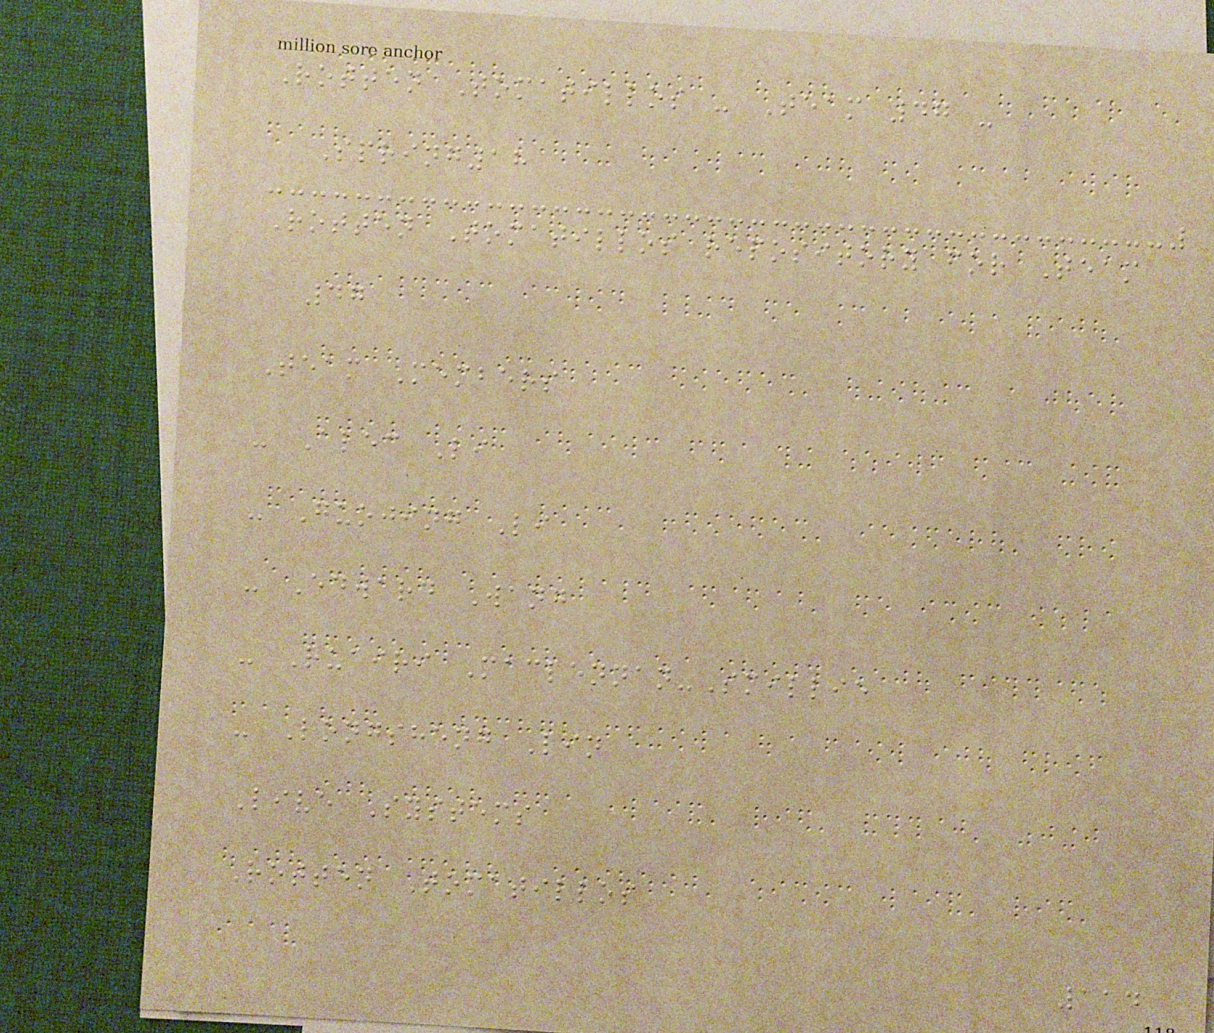Rotten Tomatillos - Team 47 -
Spring18
Rotten Tomatillos repository for Team
47
Team Members
- Alec Li
- Guojing Li
- Edward Wang
- Ruairi Maclennan-Smillie
- Longsheng Lin
Live Systems
Rotten Tomatillos
114
